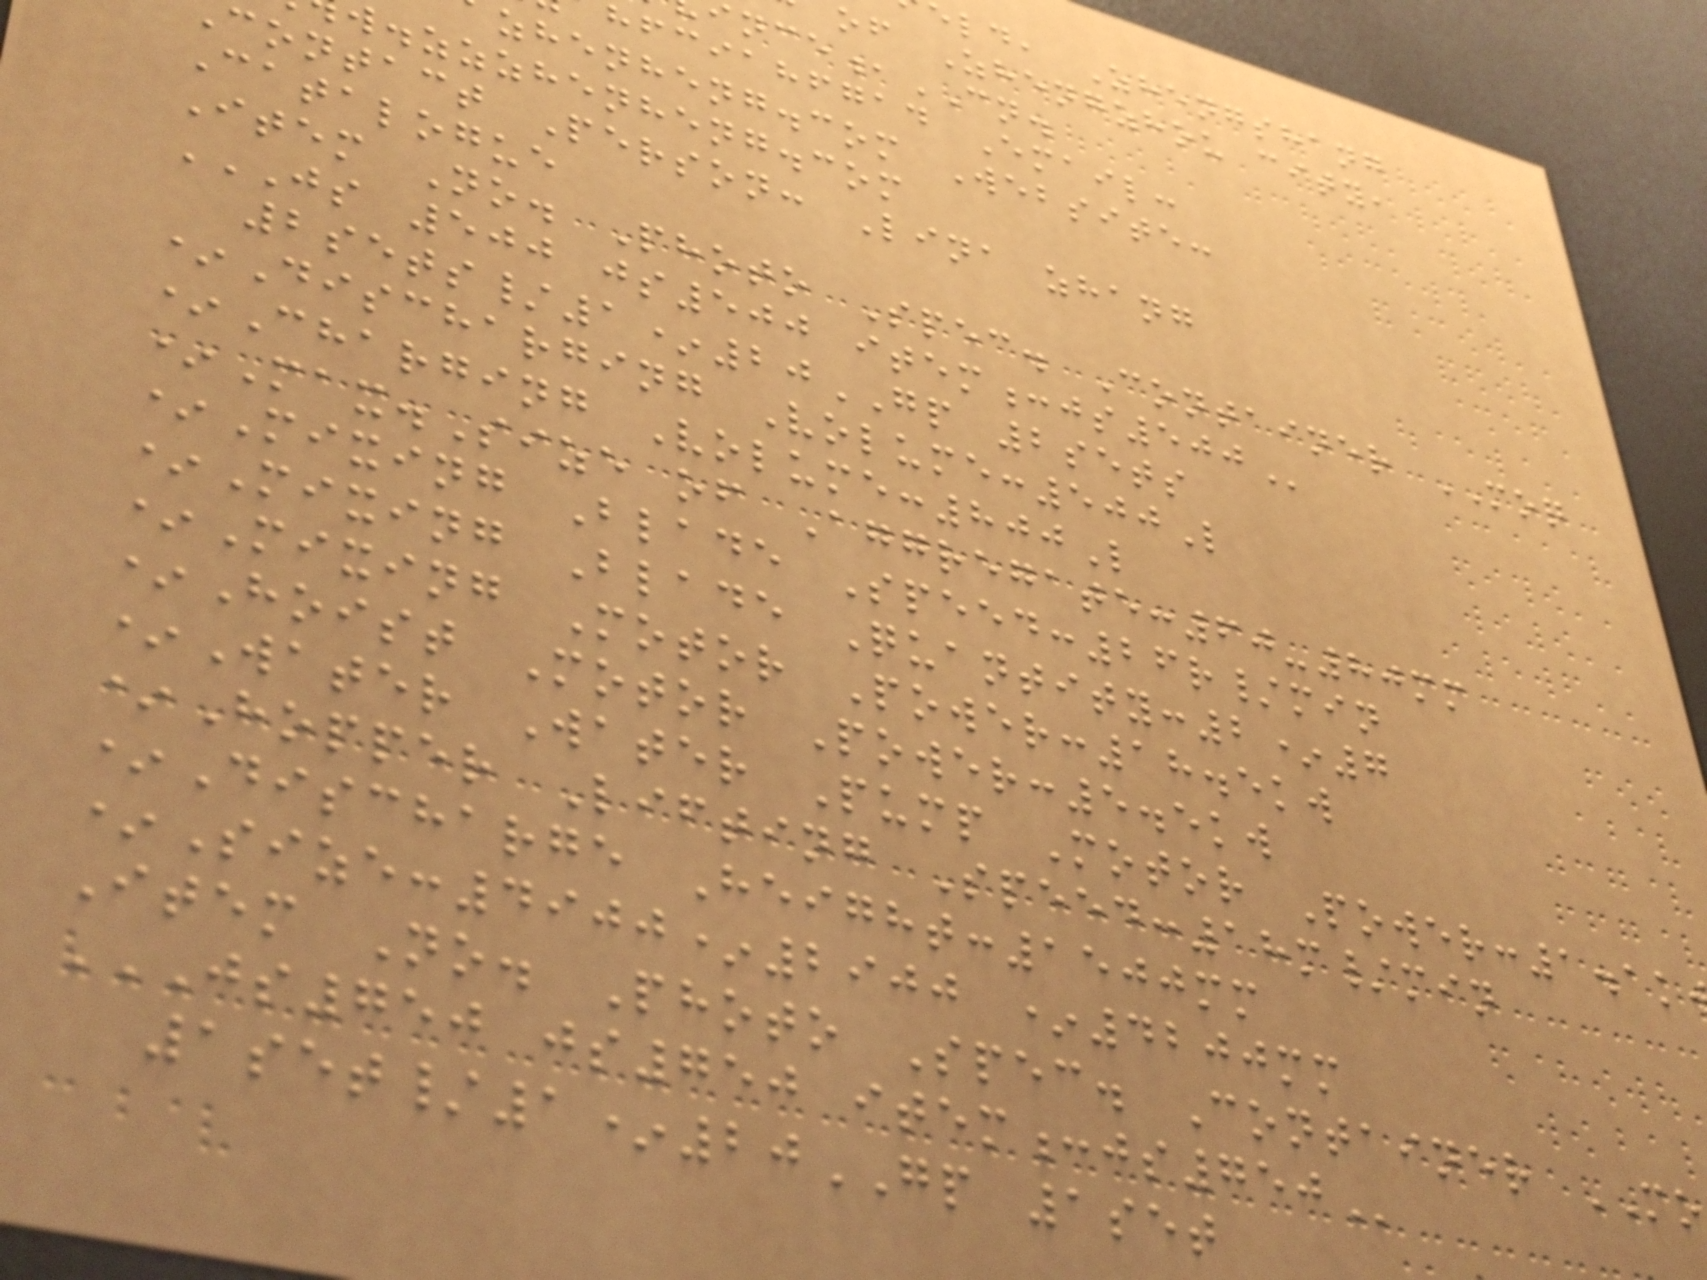eld, Zhengshang
of Zhengzhou city,
nce,CN.
hfciahfgad Email:
zhenheng.com Website:
.zzzhenheng.com
contact Person: Lina zhang
Catalogue
Item No. Photo Spec. Container MOQ
JS 500 JS500 ITEM:JS500
2sets/1*20GP 2sets
*Discharging Volume:500L
*Charging Volume:800L
*Max.Size of Aggregate:60-80mm
*Mixing Blade Speed:26r/min
*Mixing Blade Quantity:2*7
*Mixing Motor Power:18.5kw
*Hoist Motor Power:5.5kw
*Water Water Pump Motor Power:1.1k
*Hopper Lifting Speed:18m/min
*Discharge Height:1500mm
*Size:4900*2900 *4200mm
Item No. Photo Spec. Container MO
JS750 JS750 ITEM:JS750
1set/1*20GP 1set
